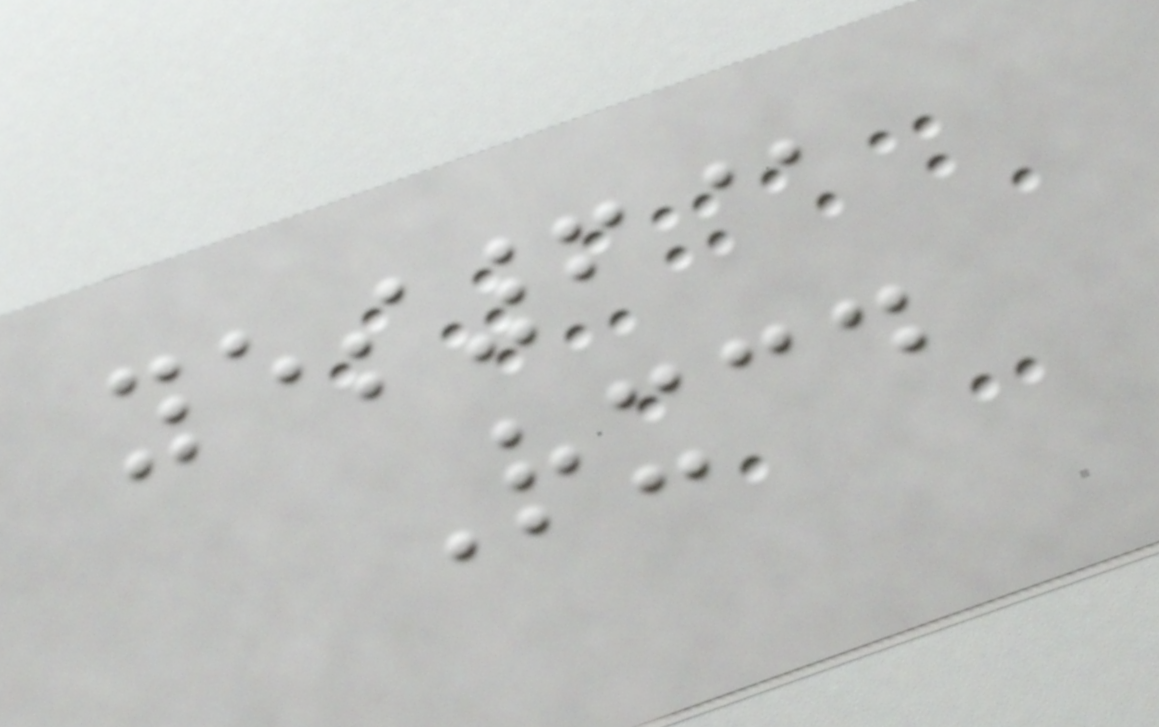yes6@
Rxcd
